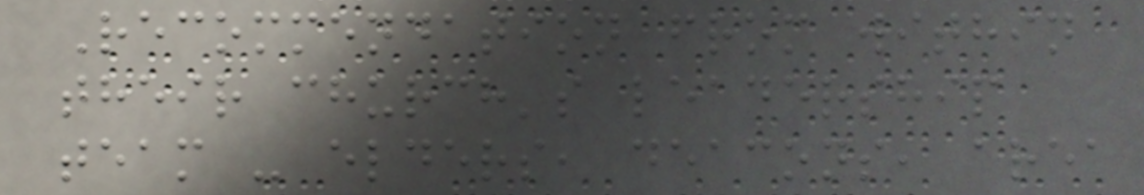Recommendation from within
their church's leadership
team - elders, deacons, area
